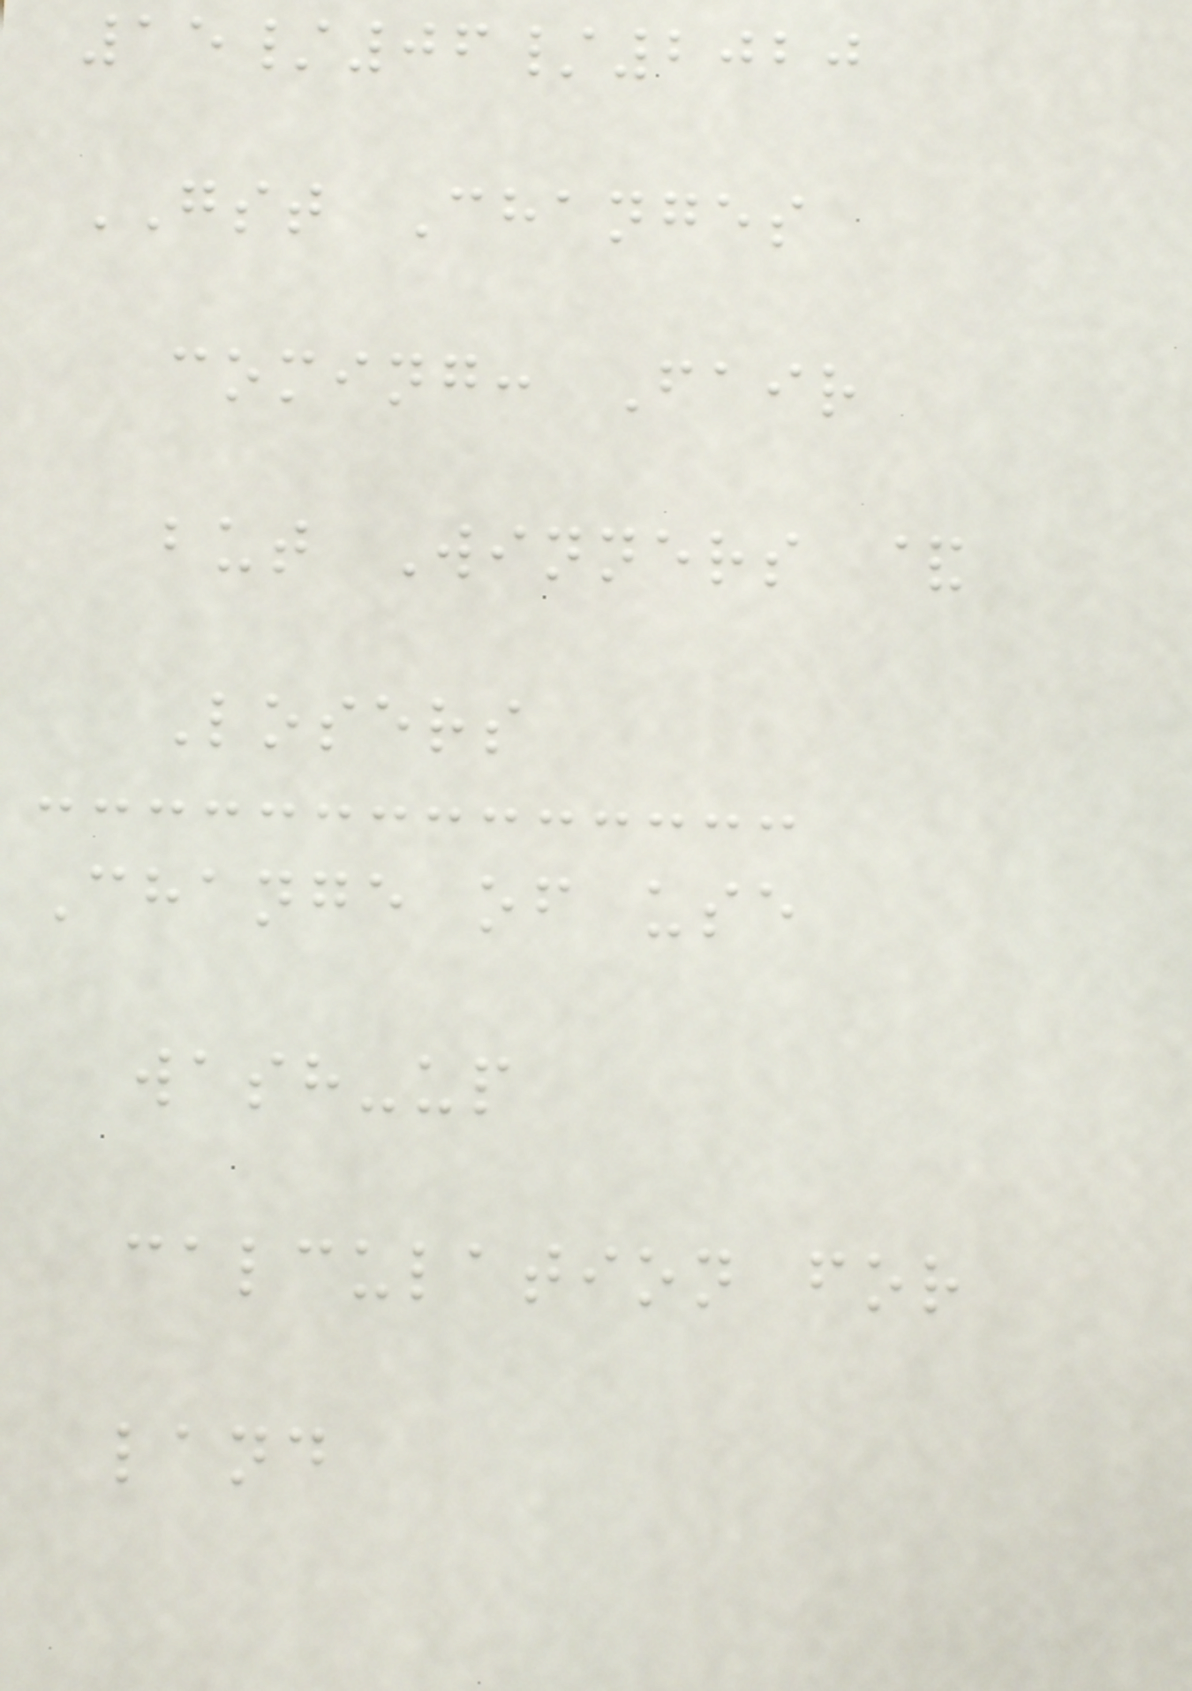15/06/2020
GST Changes
coming: Fair
but Winners &
Losers
Change of use
wash-up
calculation for
land
